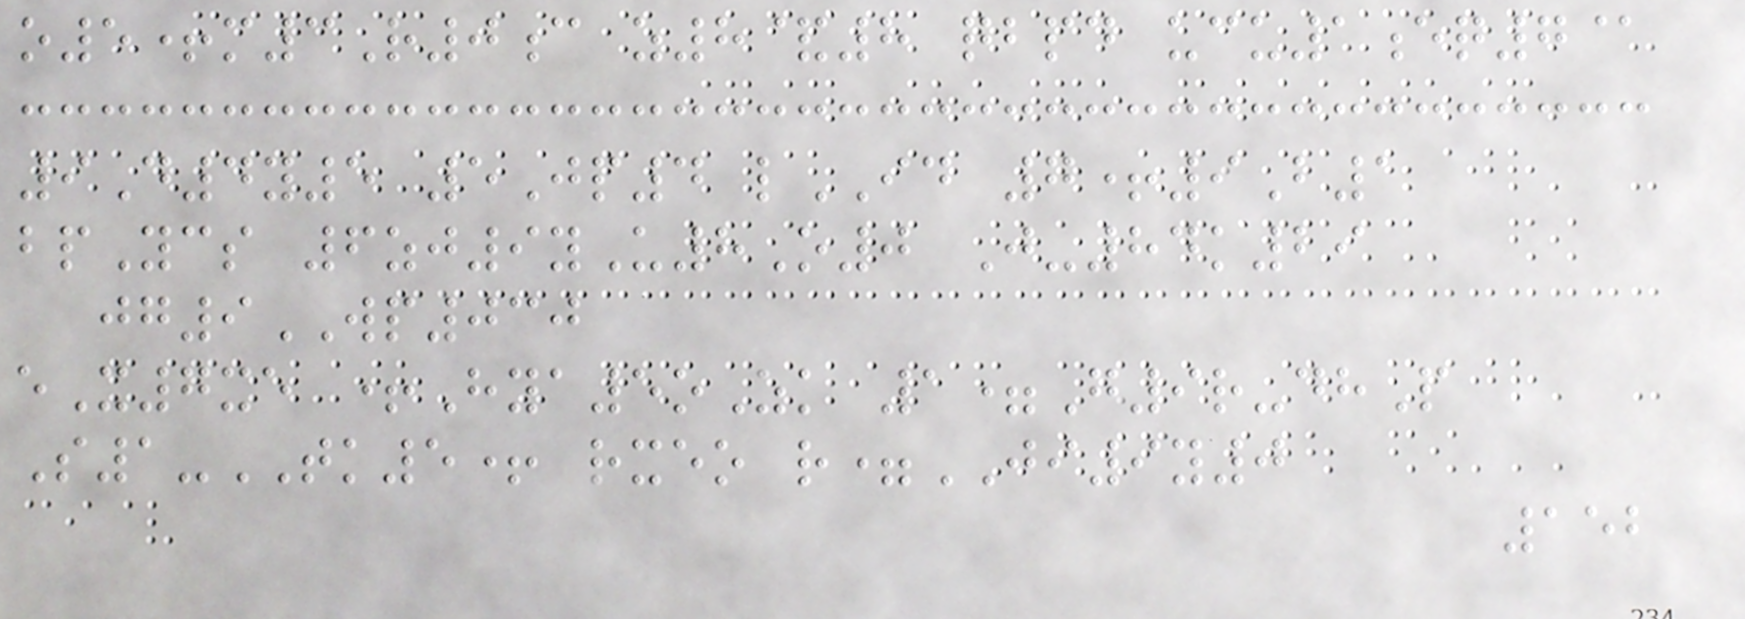o5+m3R0c z8&8 qbpd ucu1eq7@
9D4y5 5Jp4 lID 7+9B1
bpYcs 6zj9yU8O0 J-84k29
jg9WP030
eX7xe +Hya5oZk 1=G9r-dhP
S1-TK5+ rxeo r=JI9y0
152
